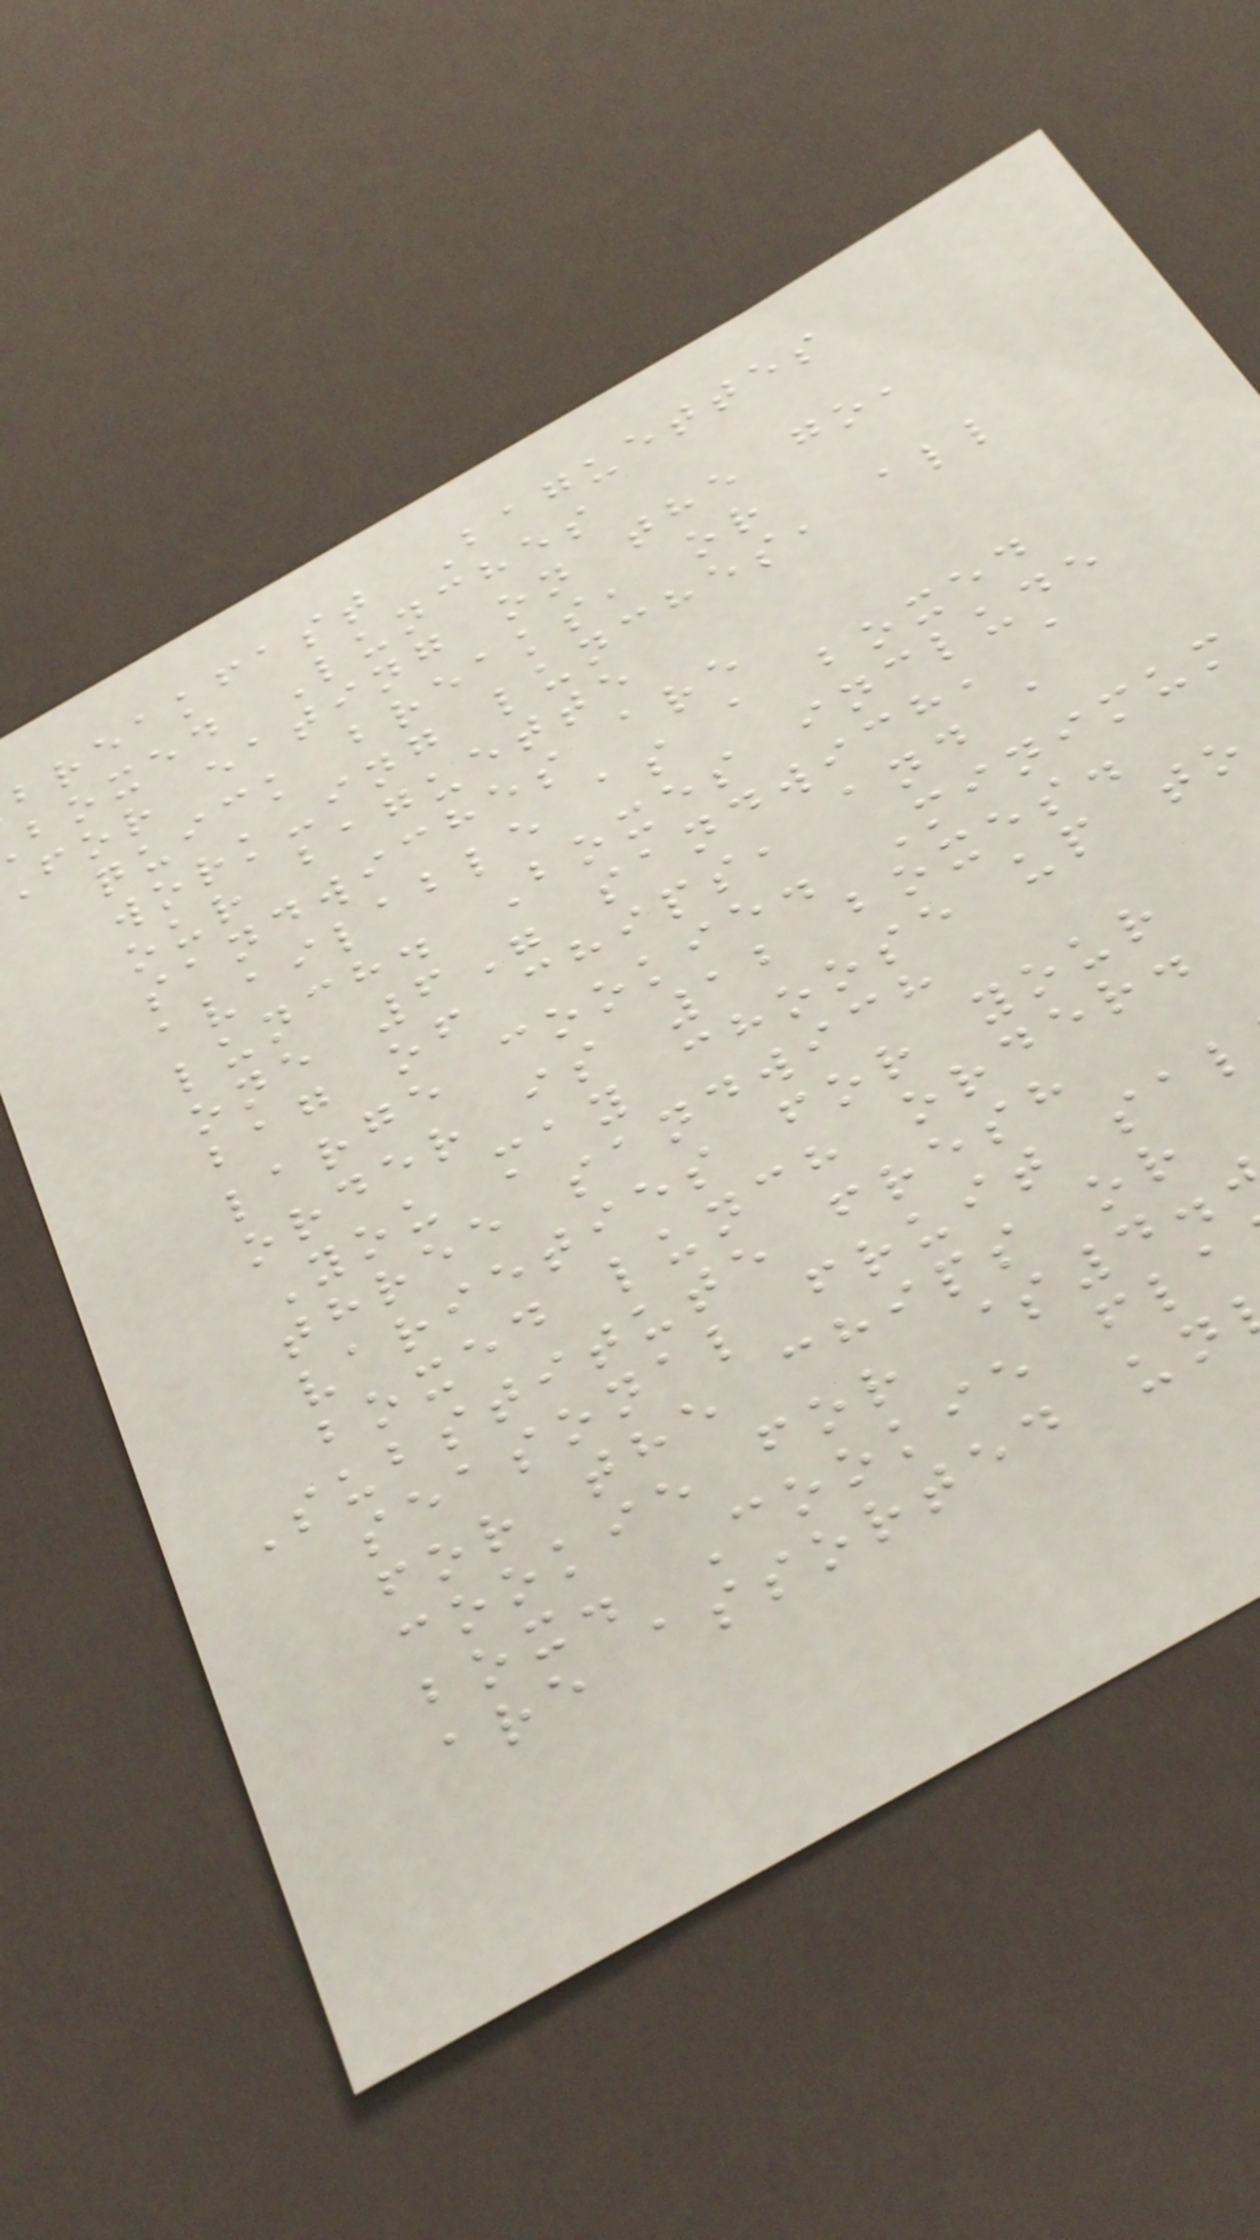breakfast Baguettes
boxed Lunches
for eating on the go,
quick breaks, or
work-ing lunches, all
our baguette
sandwiches are
available as a boxed
lunch. Boxes include
one 6" sandwich, a
bag of chips, and a
large cookie. Minimum
order is 12 boxes.
You may choose up to
three sandwich
varieties for your
boxed lunch order.
Substitute fresh
seasonal fruit sal
for the chips or
cookie for $4.
box. Cookie fla
are assorted un
